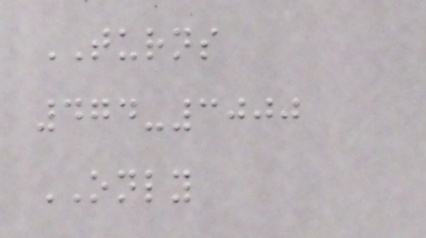TURNS
474-3000
ONLY
